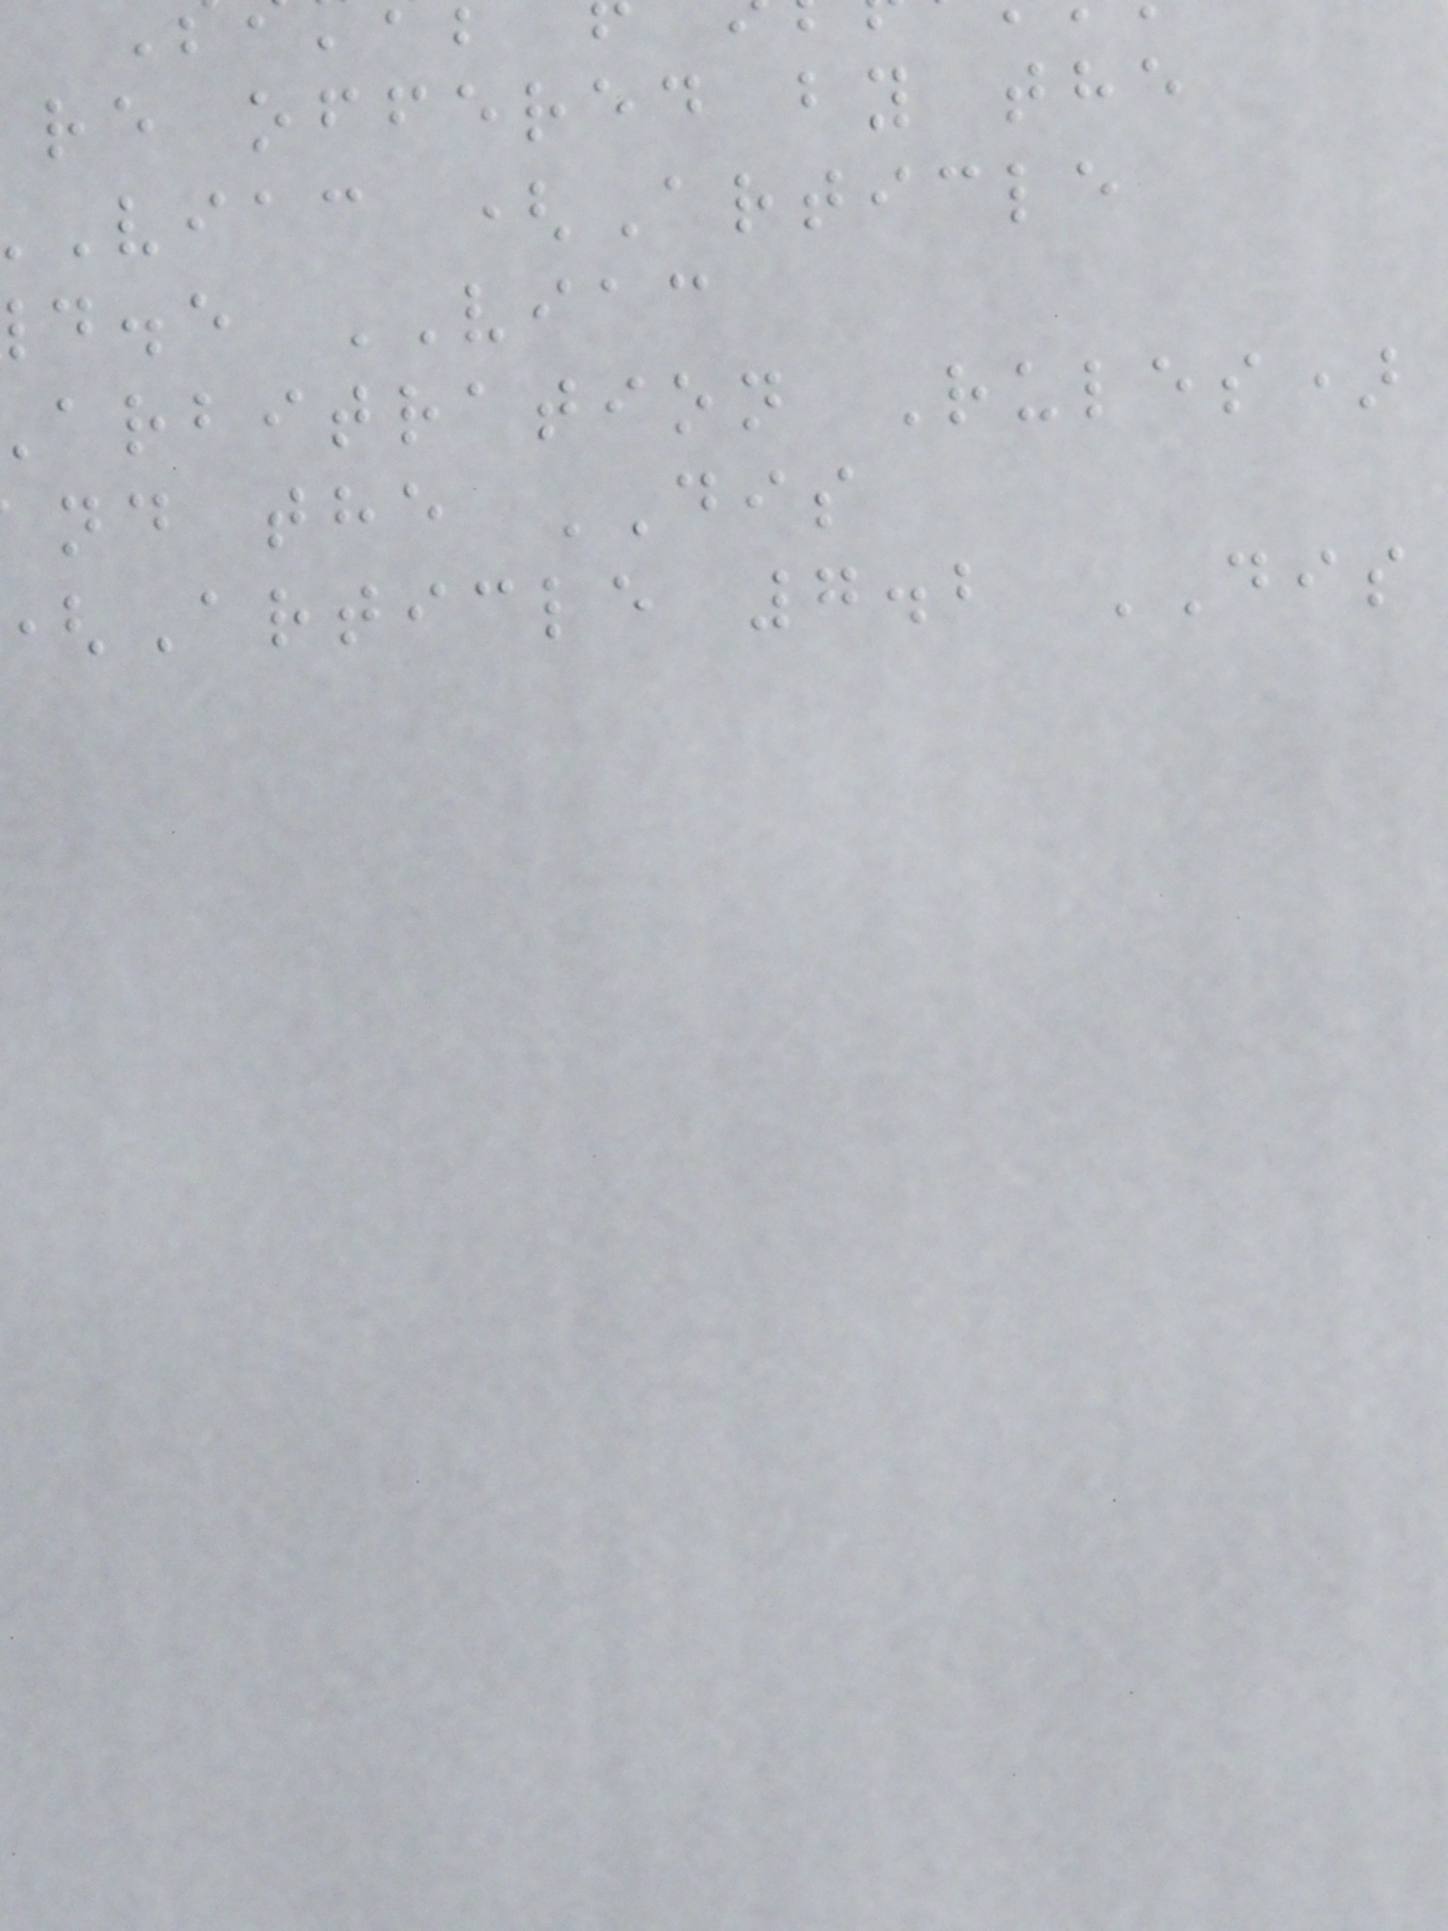re offered by the
viac (Article
d.e VIAC
arbitration Rules)
nd the DIS
Article 7.2 DIS
